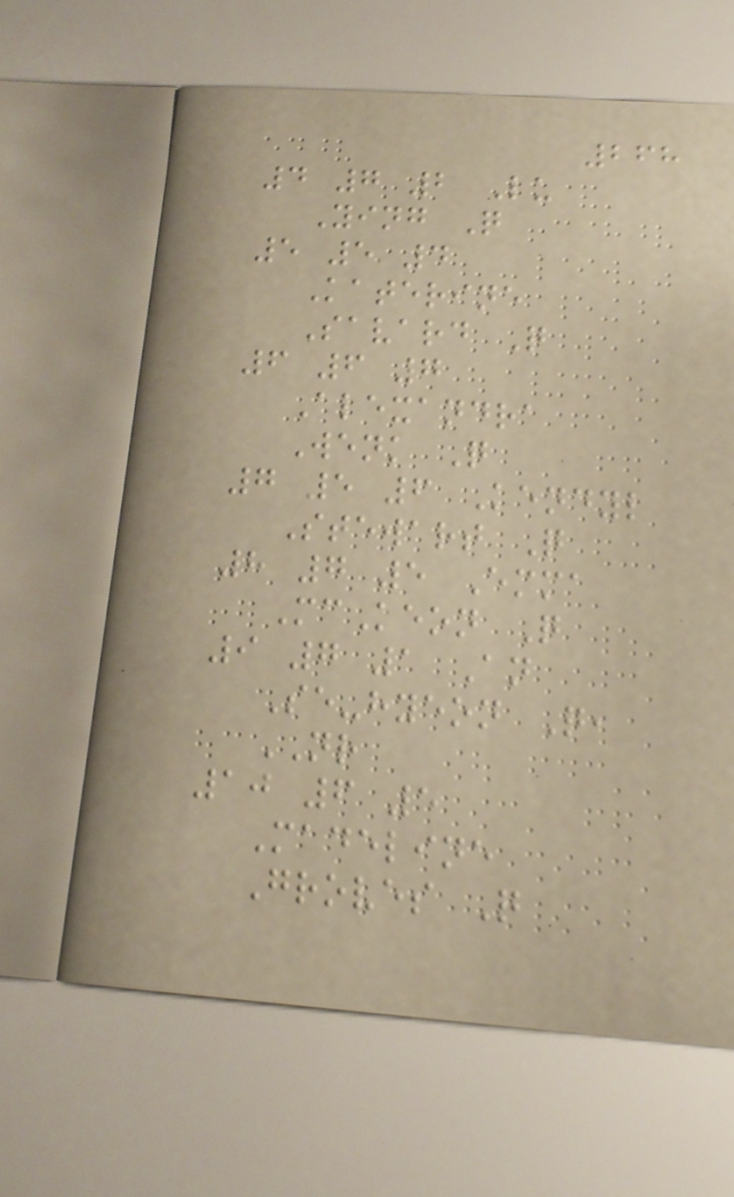268
4 7 2 Lu
Ying Q
5 5 4
Katerine
Savard Q
6 6 7
Alexandra
Wenk Q
7 5 6 Kendyl
Stewart Q
8 7 5 Emma
McKeon Q
9 7 1 An
Se-hyeon Q,
NR
10 6 5
Madeline
Groves Q
